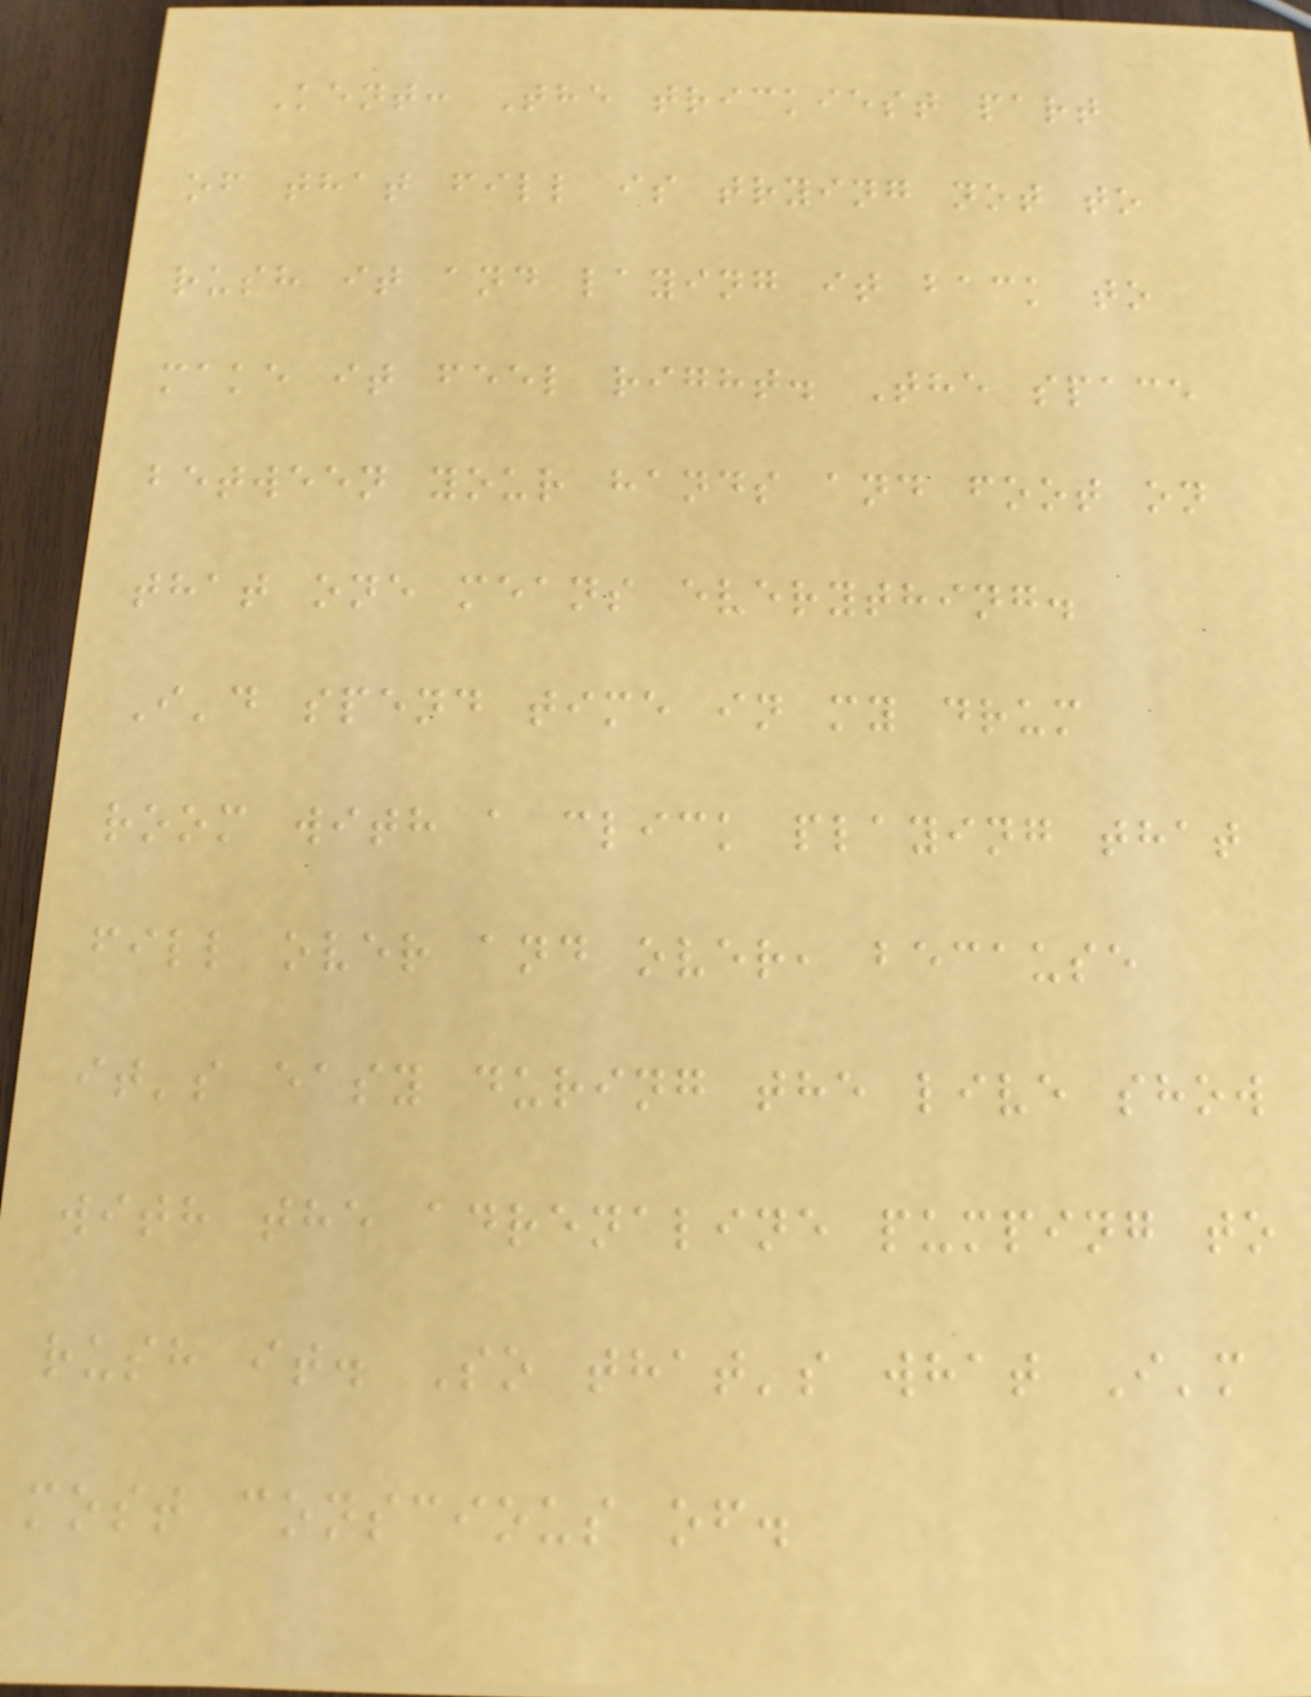Kent: The trickiest part
of that fill is trying not to
rush it and laying it back to
make it feel right. The space
between your hands and foot on
that one means everything.
I'd spend time in my drum
room with a click playing that
fill over and over, because
it's easy during the live show
with the adrenaline pumping to
rush it. So that's what I'm
most conscious of.
